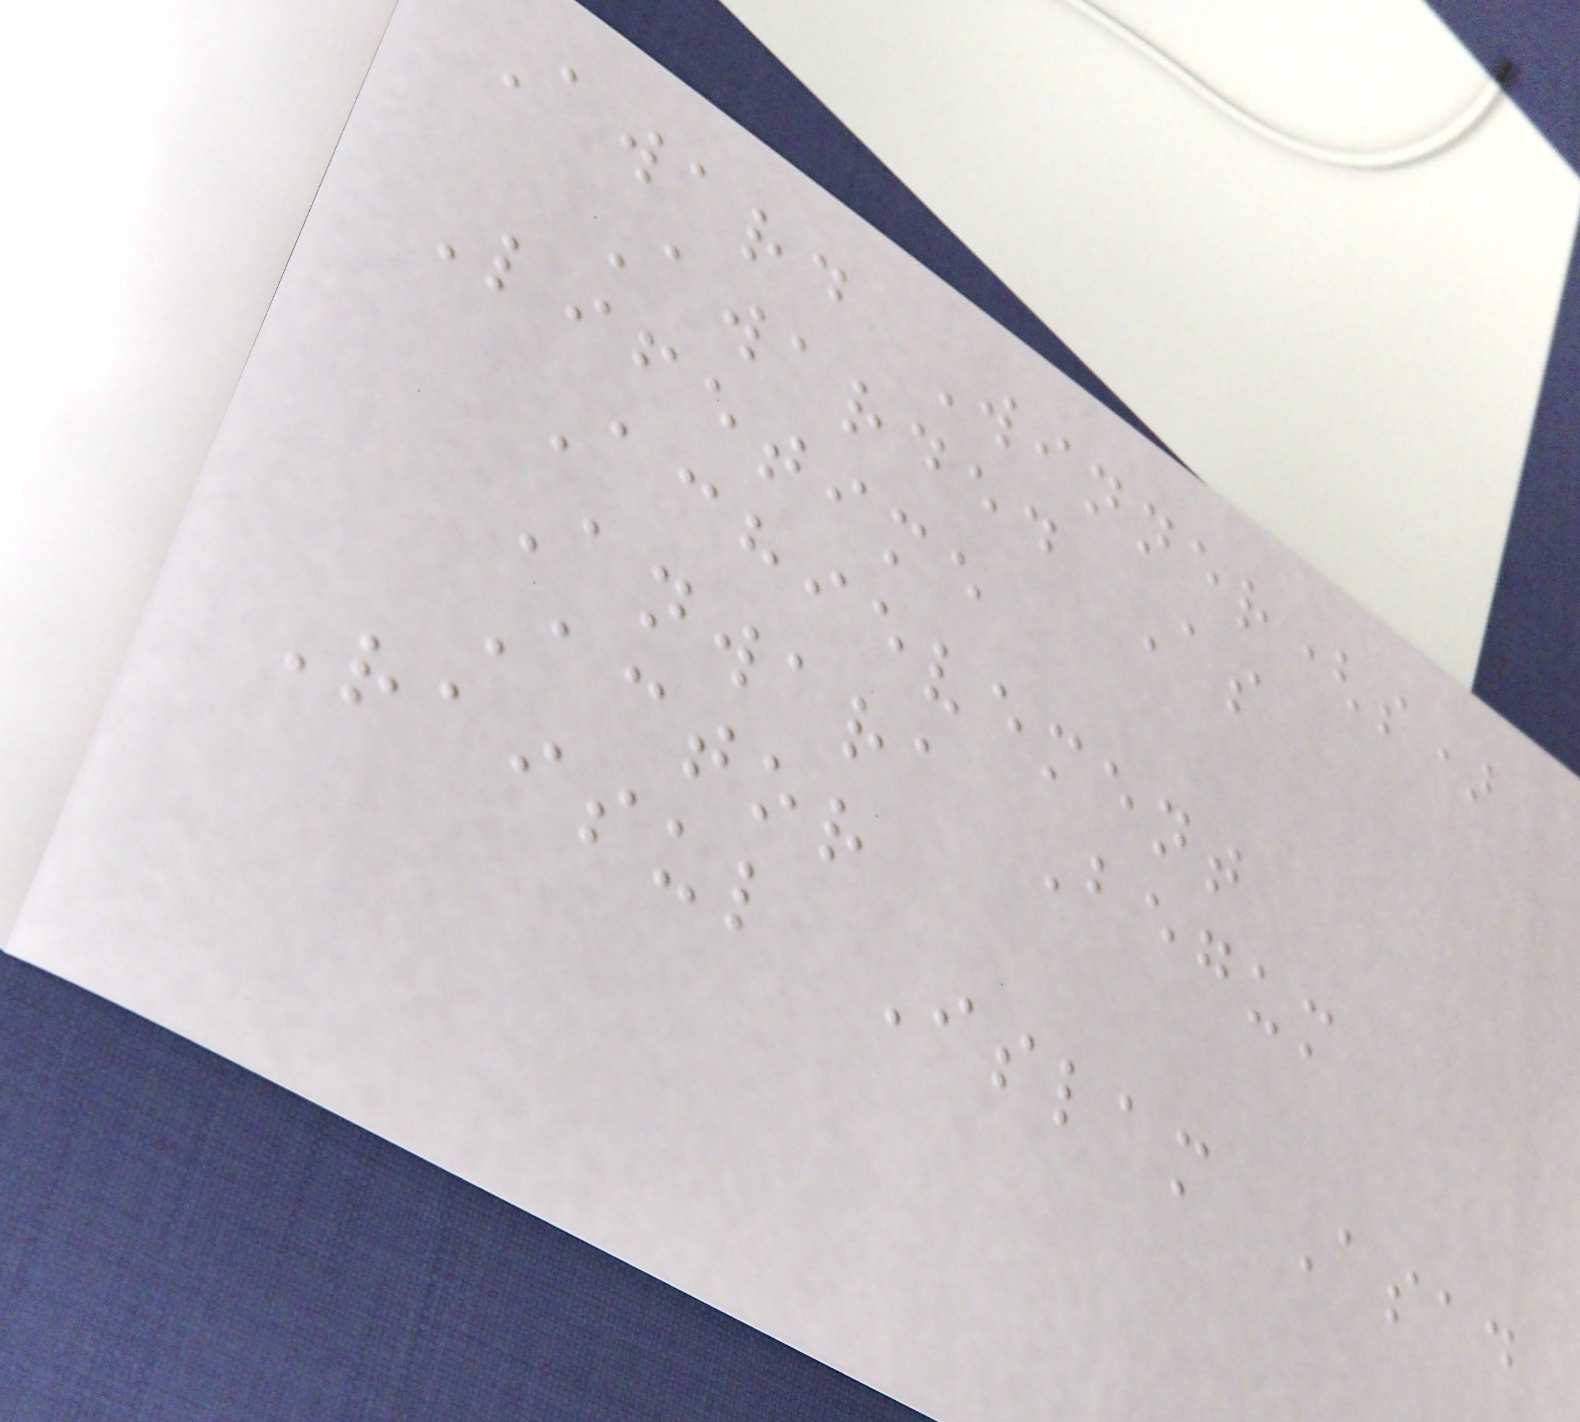Award Winner(s)
Awarded As
Lifetime
Achievement
Anwara Begum
Actor
Raisul Islam Asad
